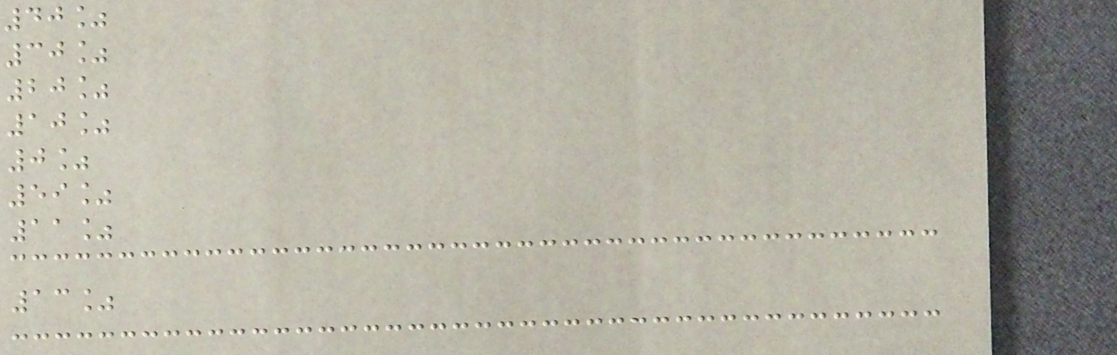40%
30%
20%
10%
0%
59%
11%
13%
